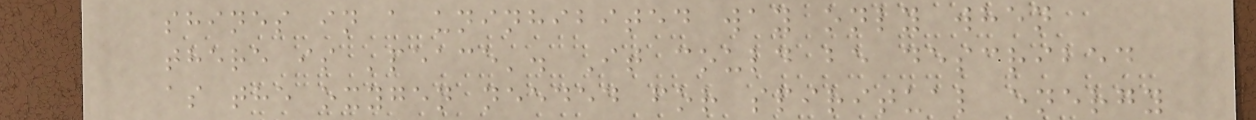shines in a uninhibited way only when
there is 'peace'. It could be described
as the oxygen needed for spiritual energy
